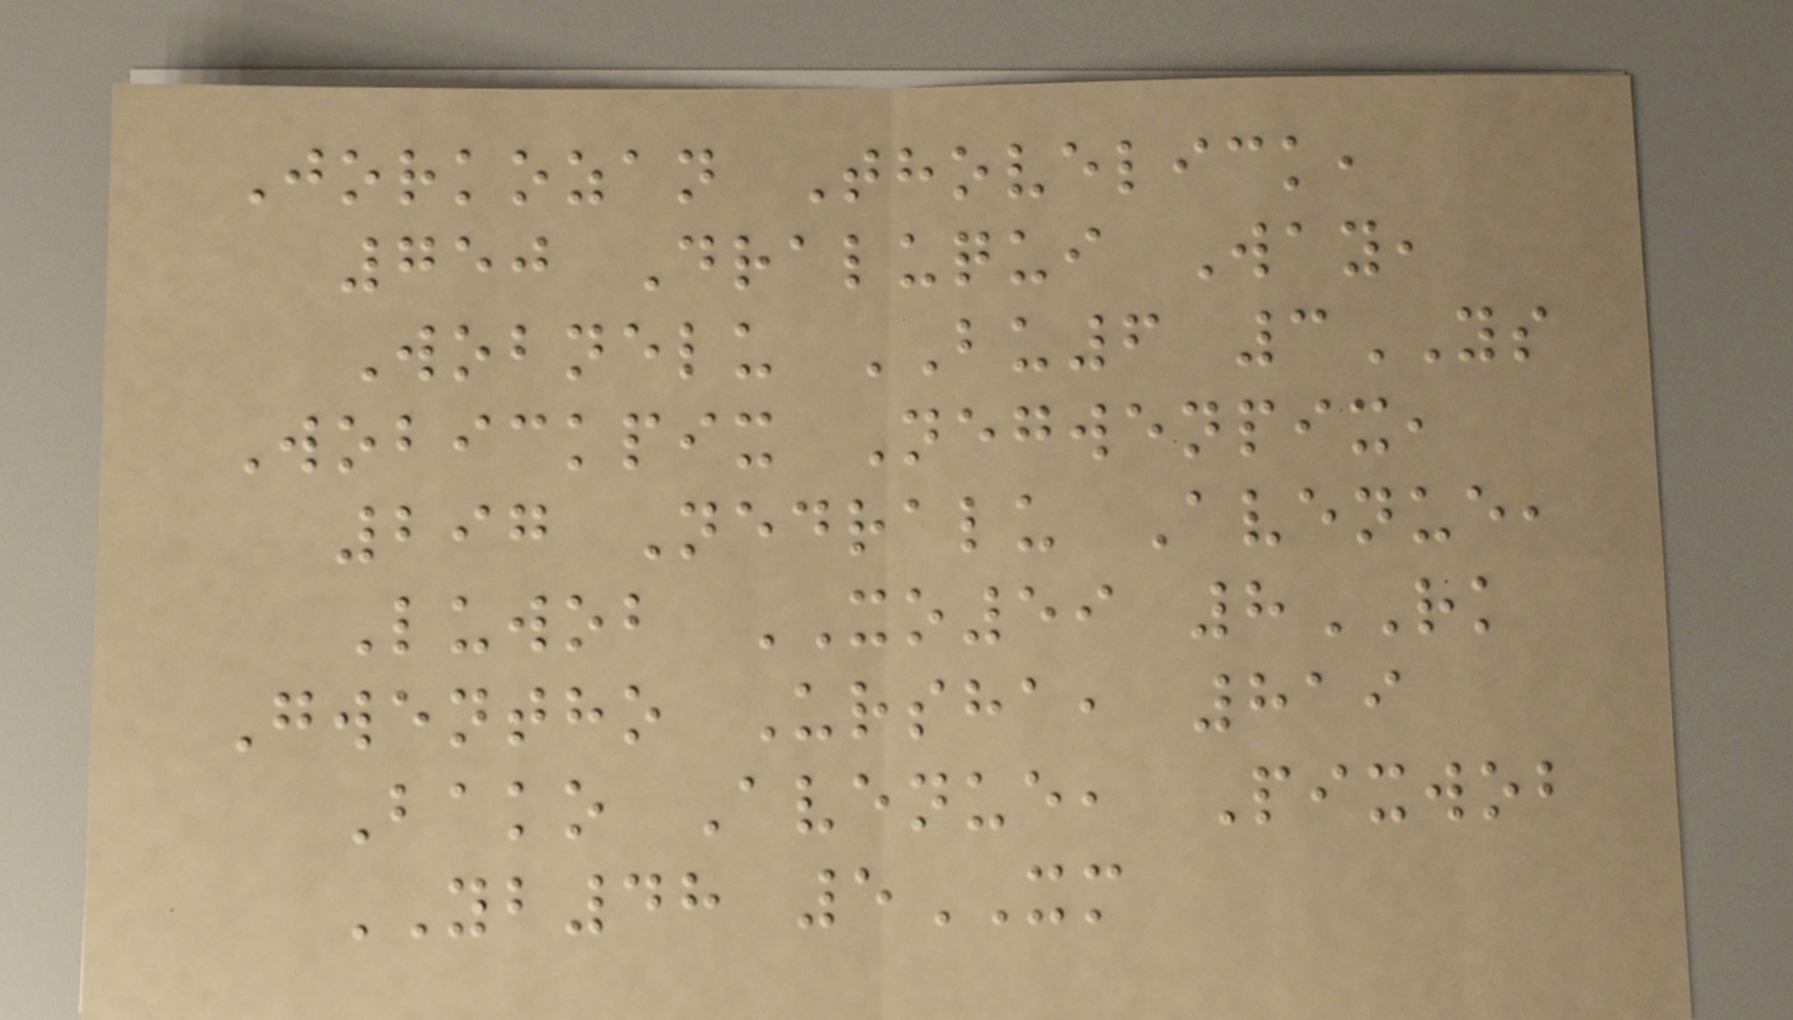Jorkozan Thovelick,
750 Draluqui Way,
Wobnelu BU6 3YS
Wobickpix Negwenpix,
297 Nedralu Avenue,
Luwob XO59 8RK
Gwentho Ursha, 819
Bako Avenue, Pixwob
YB48 5XM
